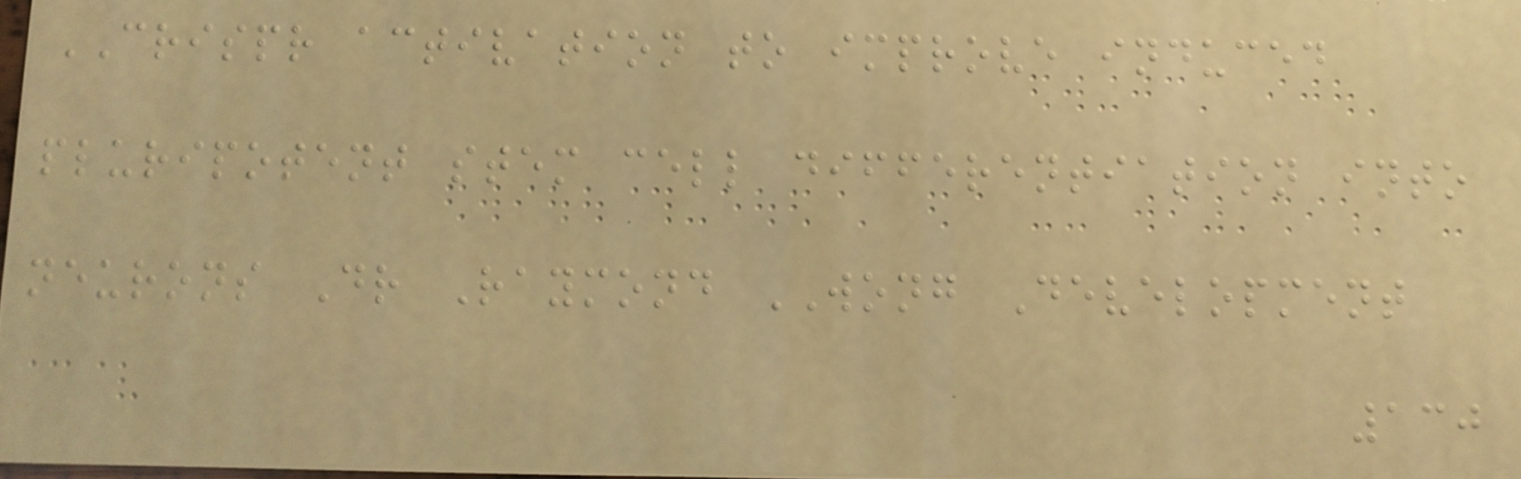CRISPR activation to improve induced
pluripotent stem cell differentiation into
neurons Dr Raymond WONG Development
130
